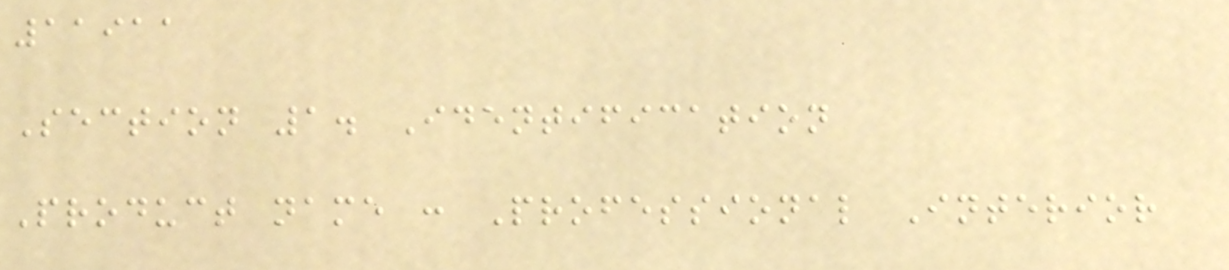11911
Section 1. Identification
Product name : Professional Interior
